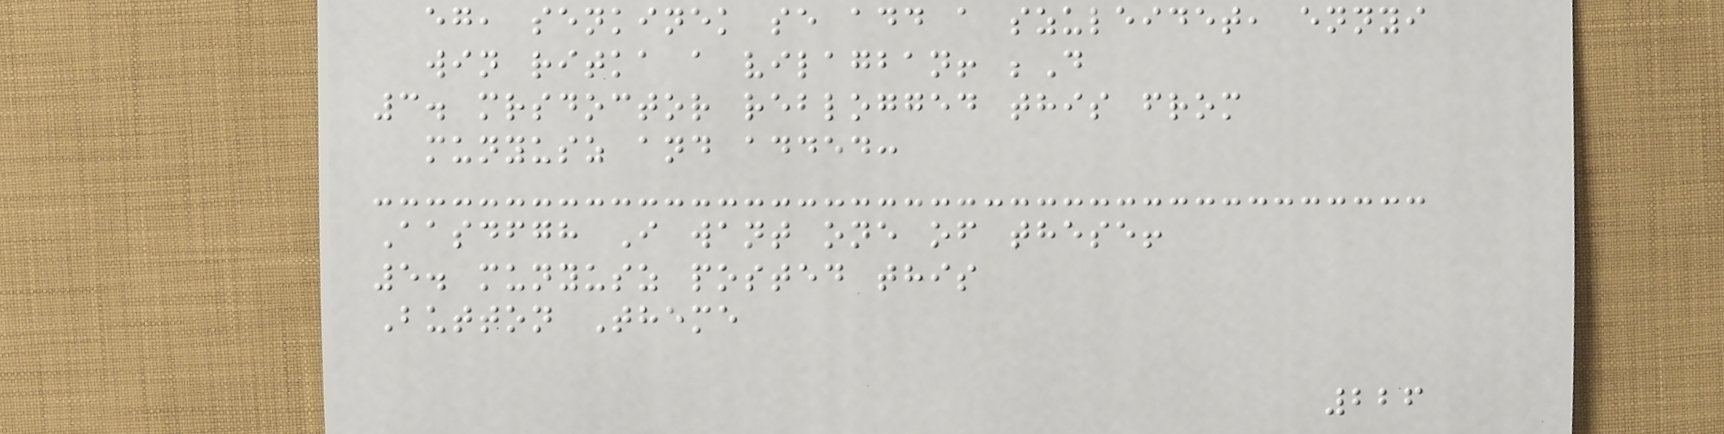eg, senkinek se add a szuleidet, ennyi
win ritka a vilagban! ;D
3. mrsdoctor reblogged this from
munyusz and added:
Aasdfgh I want one of these!
5. munyusz posted this
Button Theme
226
